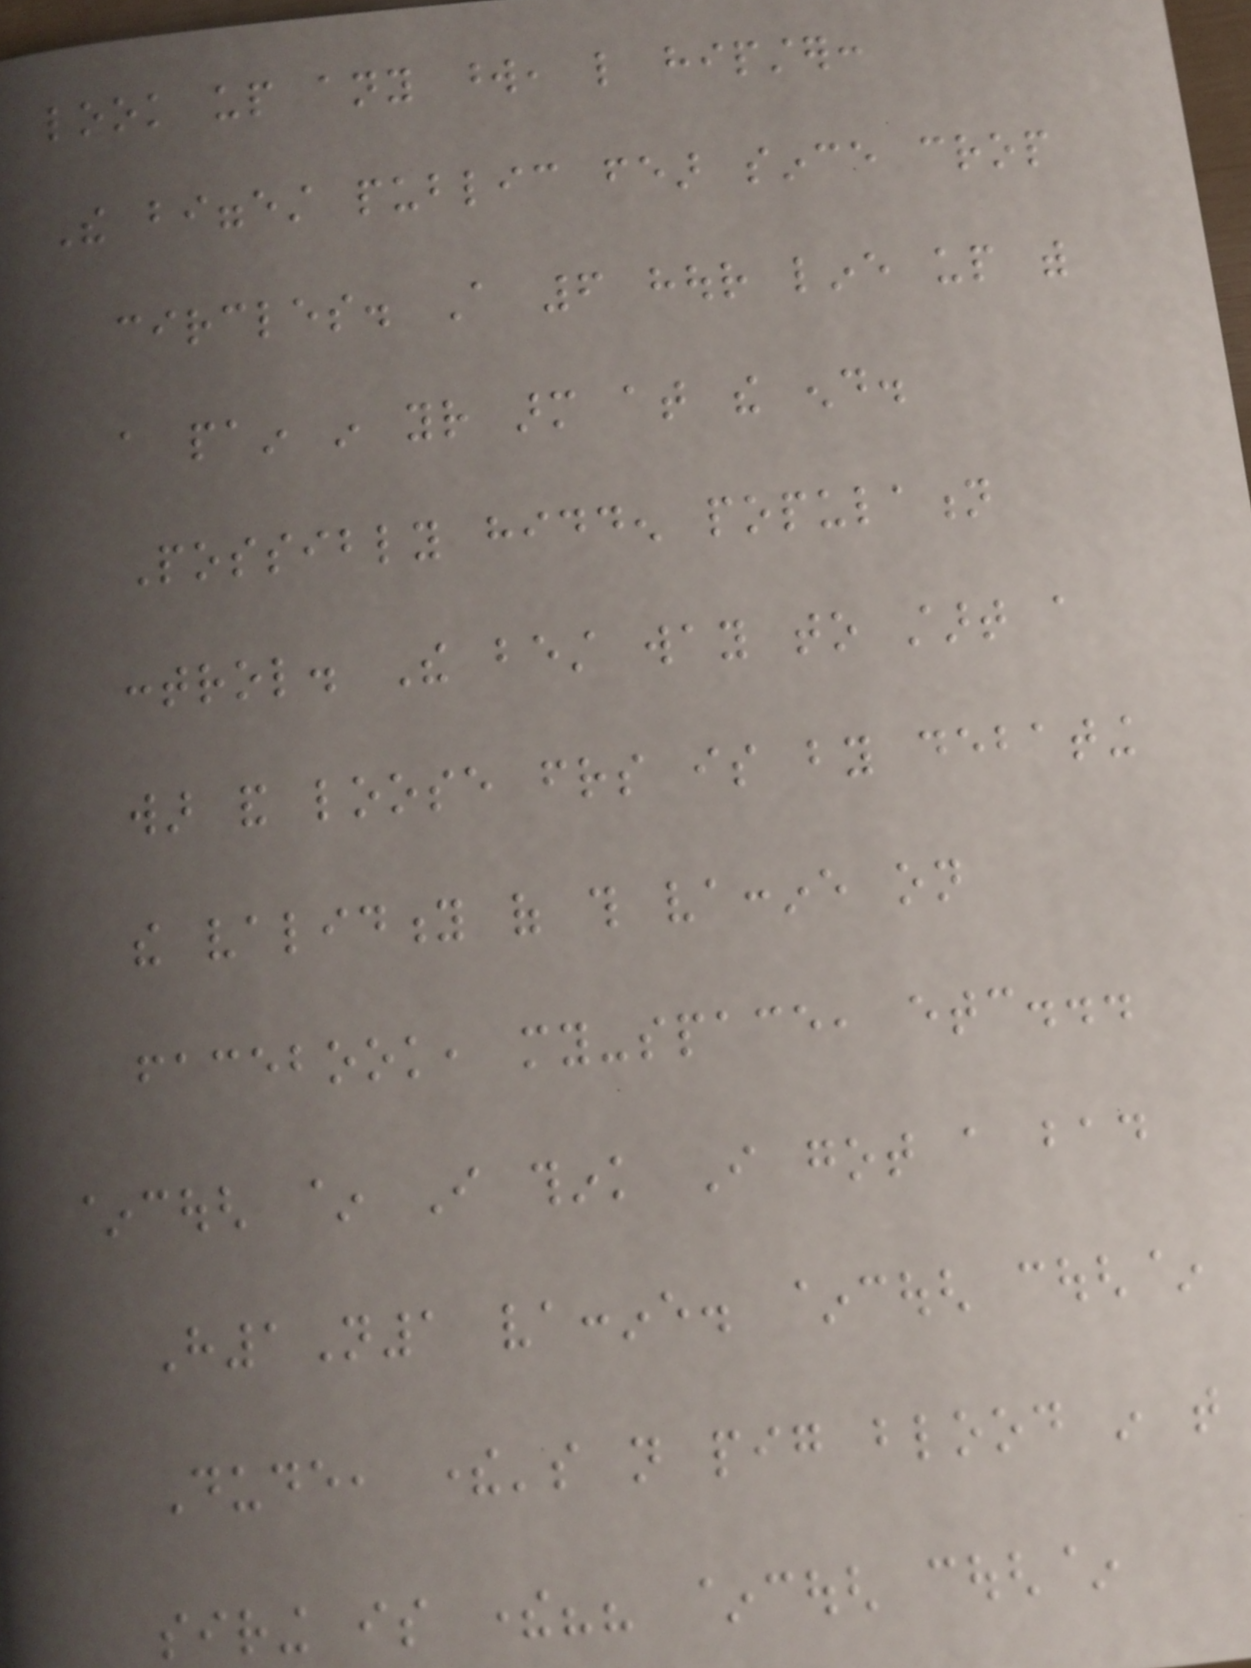look up any word, like hipster:
The biggest public fear since crop
circles. A 6 hour line up with
a pain in your arm at the end.
Possibly hidden population
control. The best way to start a
war and loose friends is by debating
the validity of this vaccine on
facebook, my-space, etc...
~cough ~ I think I got a bad
H1N1 vaccine. ~cough cough~
Dude, there's not pig blood in that
siring is there?? ~cough cough~
